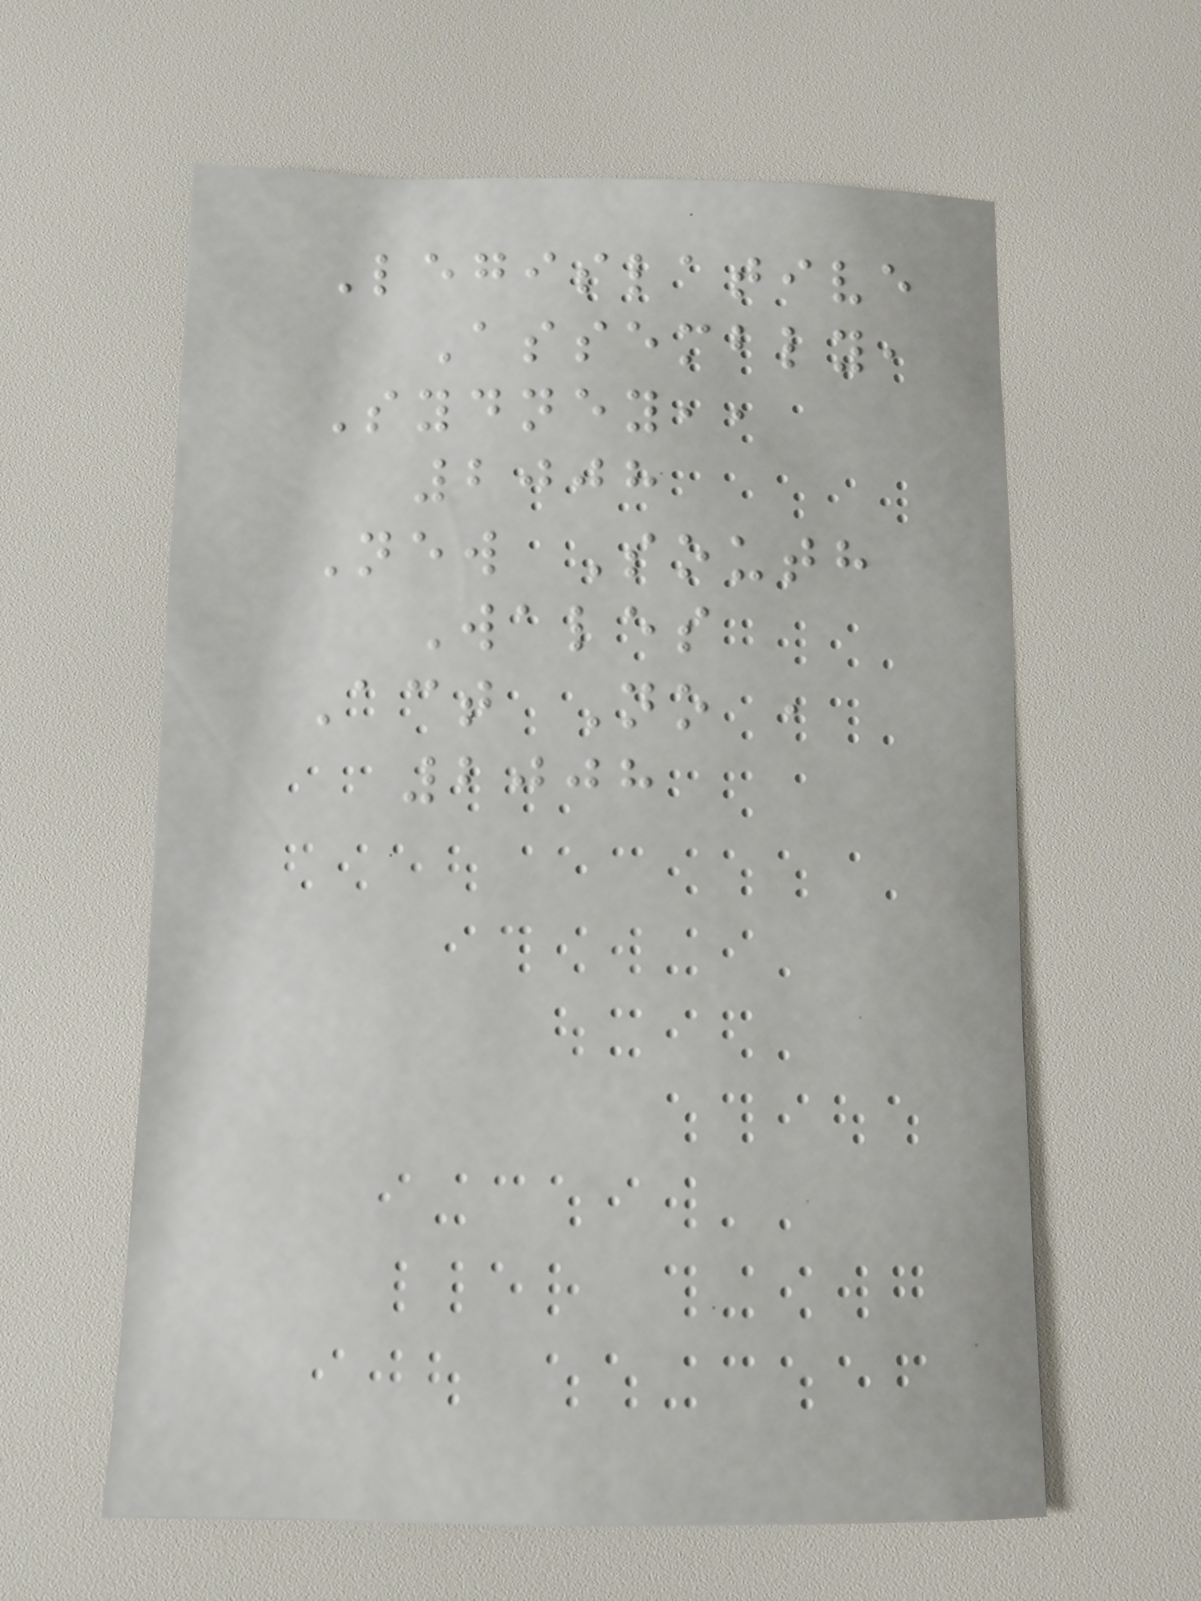Legislative
Assembly,
Sydney,,
2008
New South
Wales
Act No ,
2008
